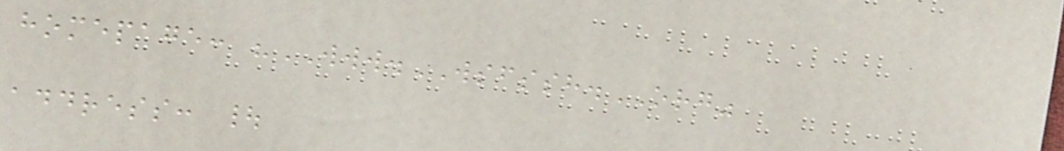homepage: "WWW.WSFSSH.ORG"
address: |
